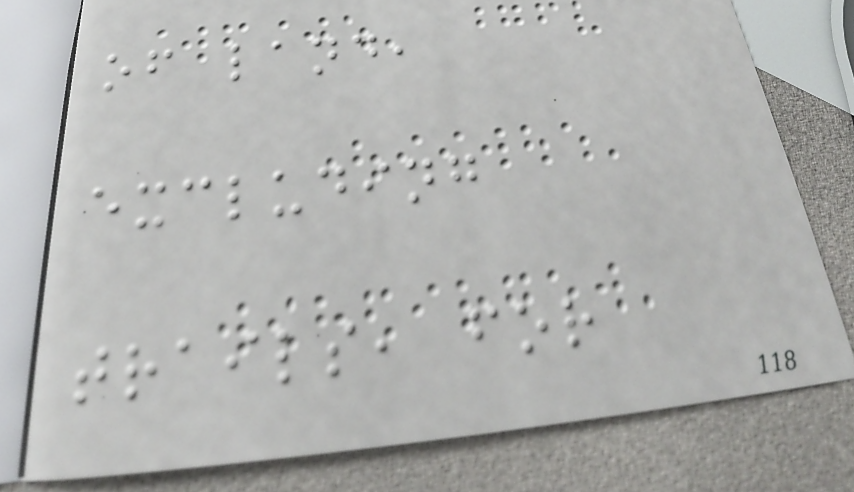of land,
excluding
trails, for
